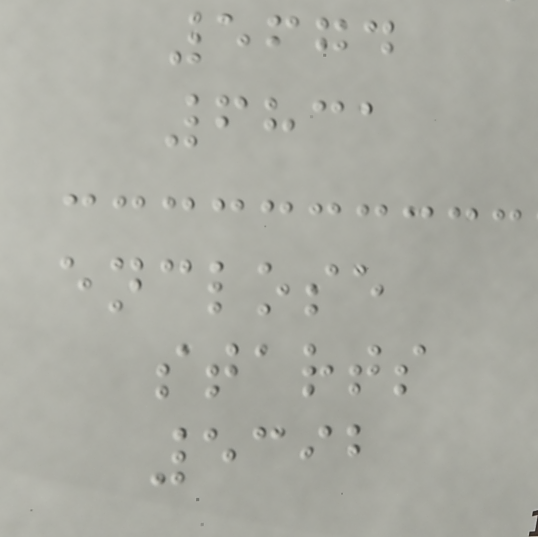5674
6831
enclose
starts
5392
